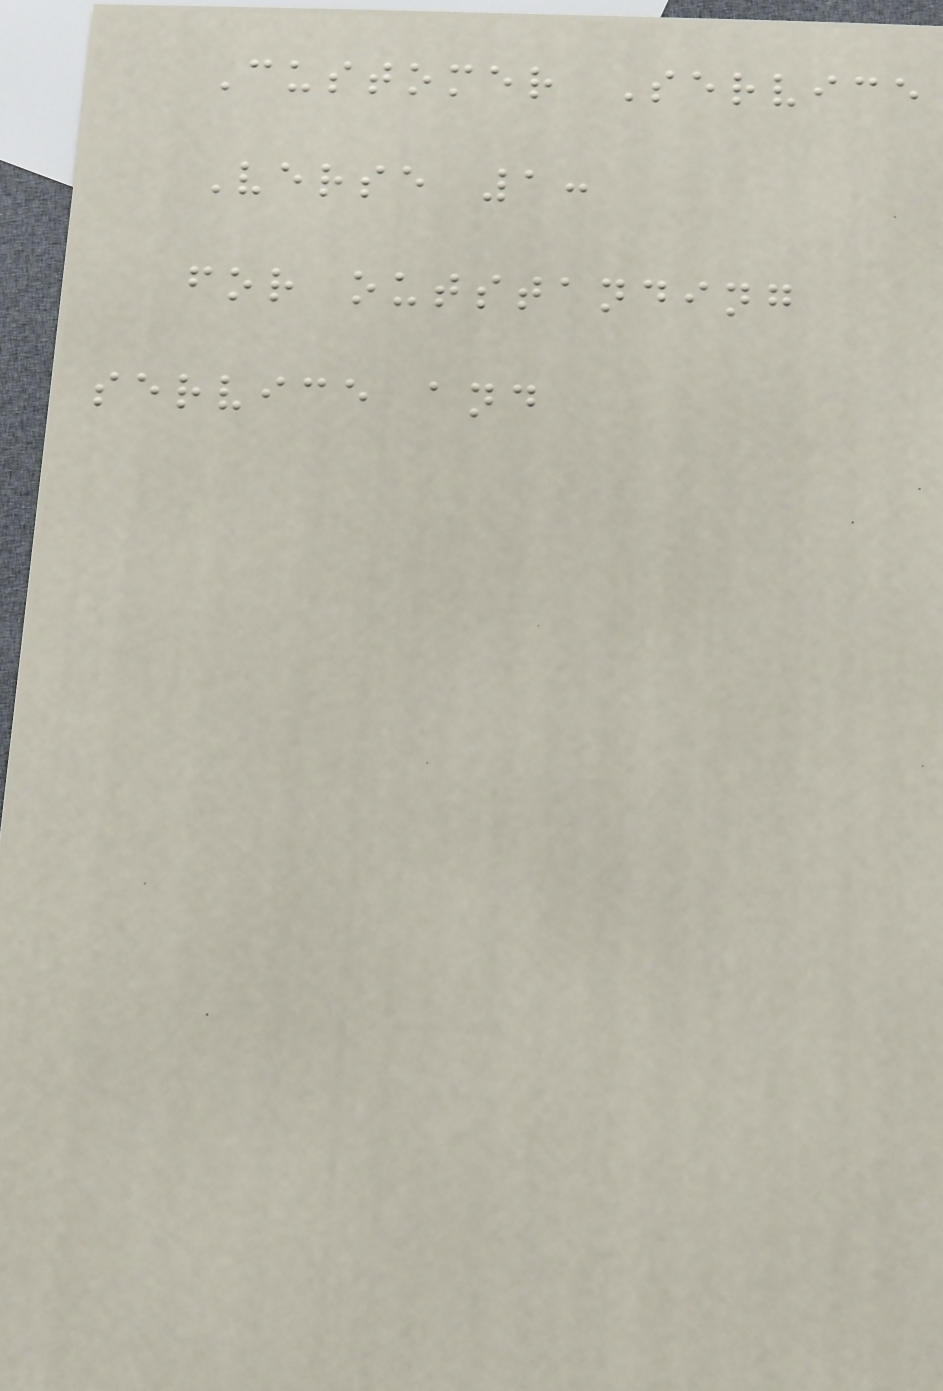Customer Service
Verse 1:
for outstanding
service and
